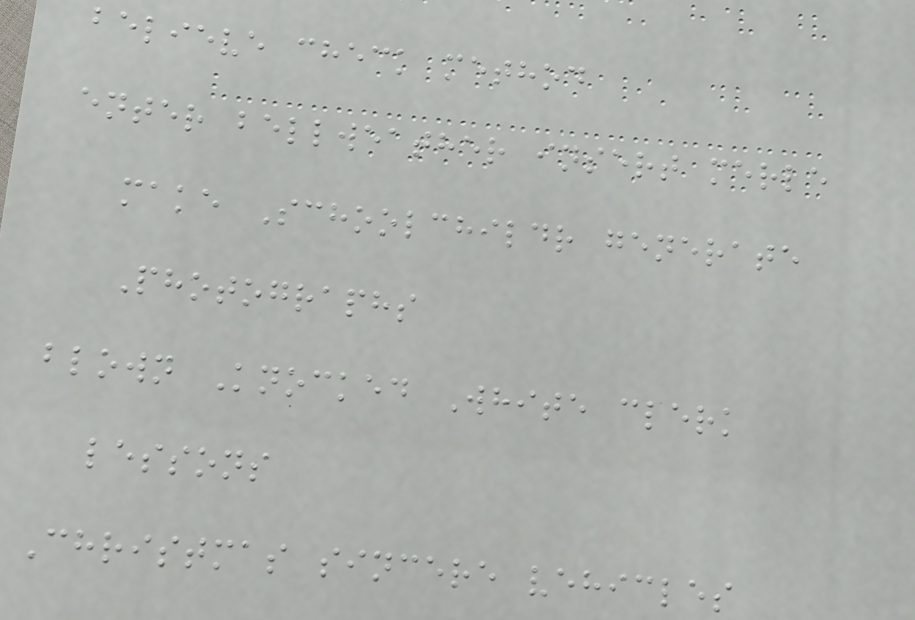believe check method
enter bellweather insert merle
make Schoolchildr generate
Photographs
blown Knocked White clerk
lessons
Christmas sincere vehicles
